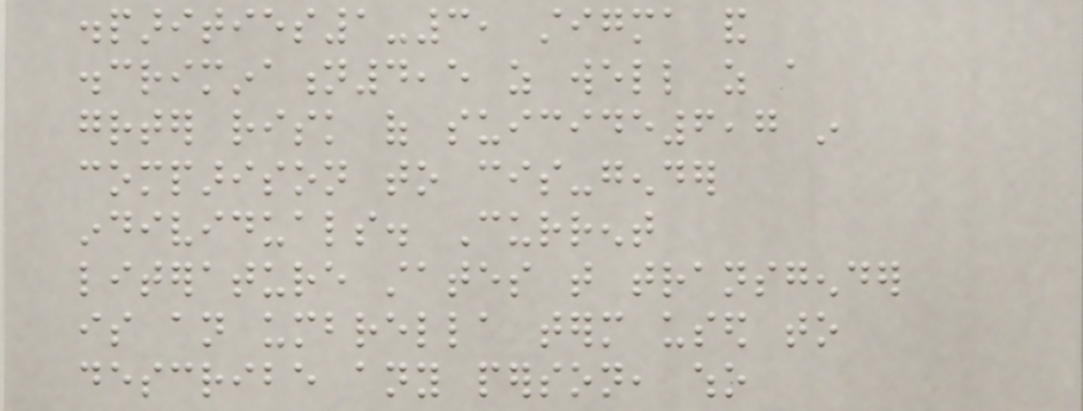disparities1-3, stigma and
discrimination4,5 as well as a
greater risk of suicide6,7 in
comparison to cis-gender
individuals. Current
literature states that transgender
is an umbrella term used to
describe any person, who
